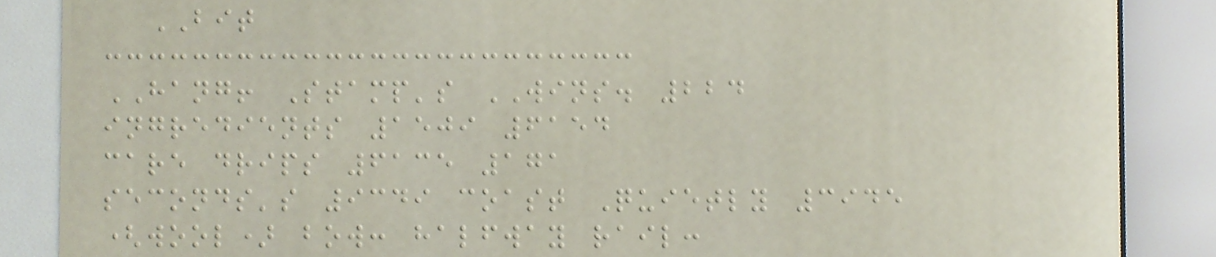BIT
HANG! Stamp's WINS. 224
ingredients 1509 6154
care drips 6135 171
seconds's 9349 coast Quietly 3945
(wool) bow: halfway rail:
